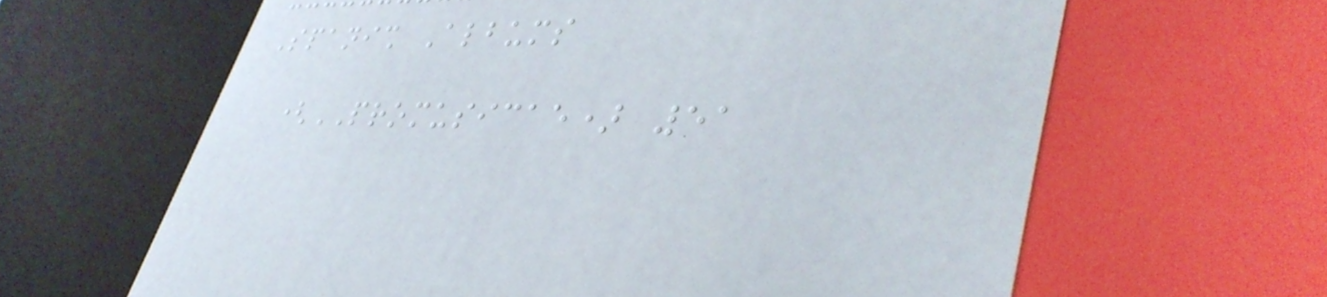Spanish Albums
(PROMUSICAE) 51
